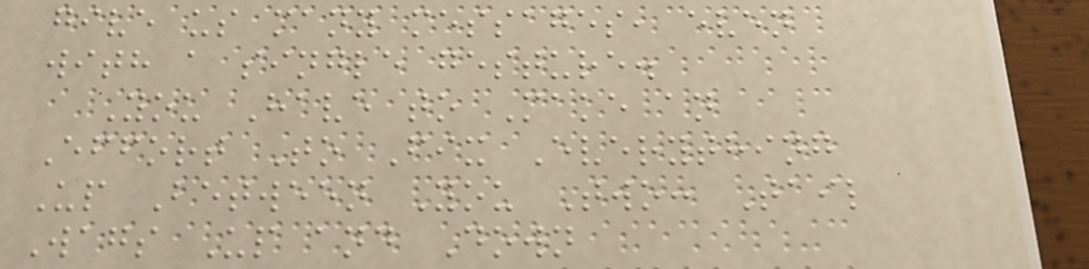give us many messages, even
with a single gesture.
You Have to Make an
Effort To Fix Everything
Up Between You Two: Tail
Wags Up and Down
